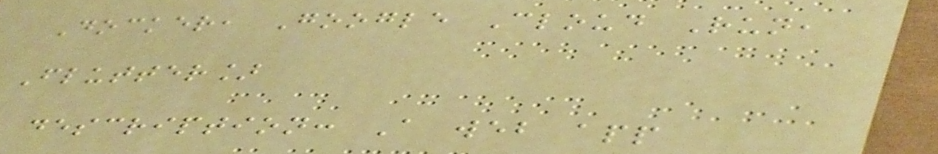Docker, Google Cloud Run,
Flutter]
description: A web app
